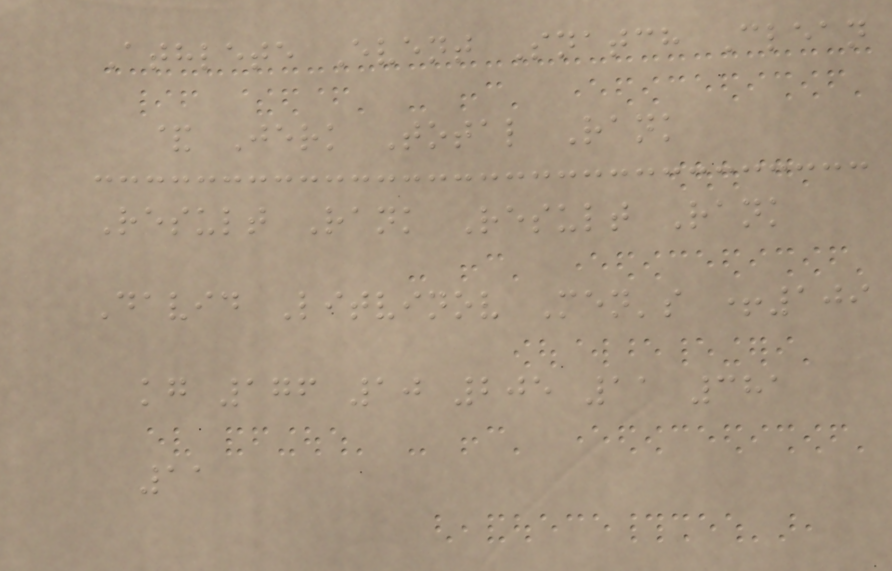Athlete Event Snatch Clean
& Jerk Total Rank
Result Rank Result Rank
David Litvinov Men's +109
kg 176 10 205 11 381
11
